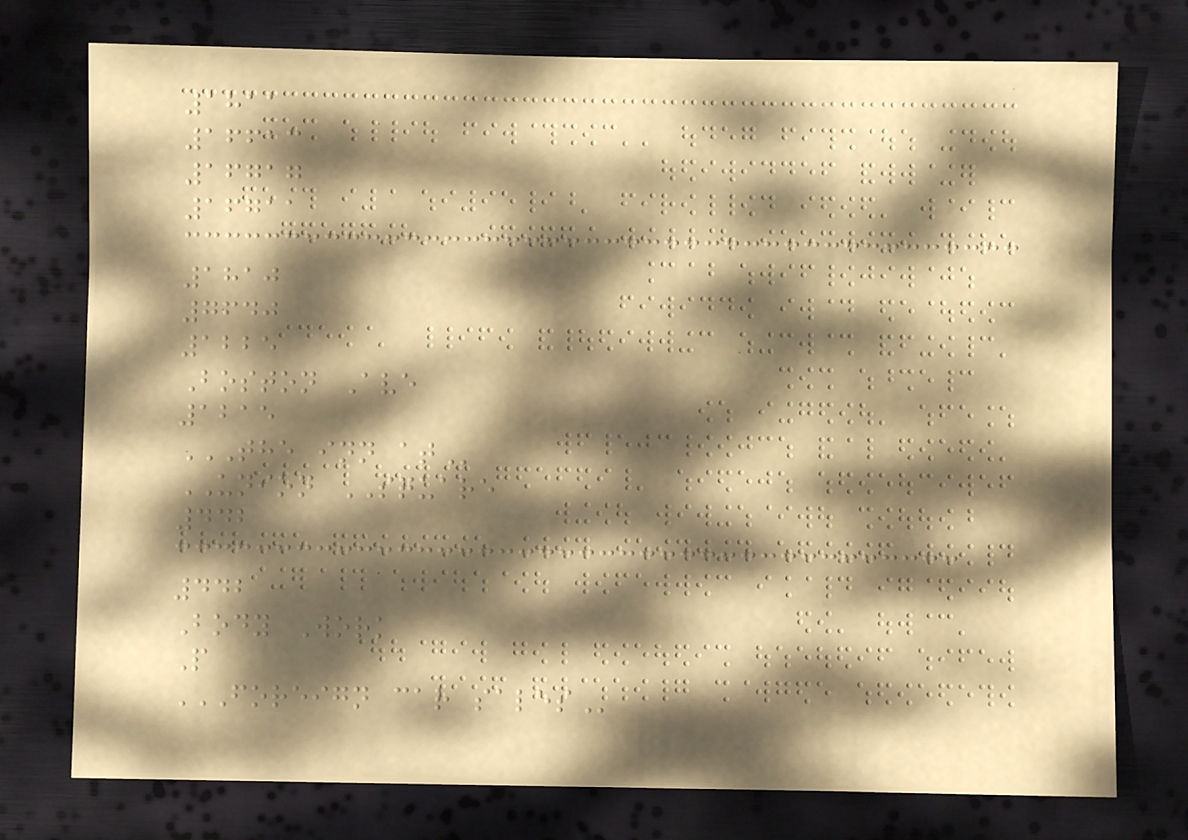1811
16613
16717
16711
1810
7640
1225
Boston Ave
1215
THE INN AT
UNION SQUARE
442
442
Body Work
P
FOREIGN CAR SALES
